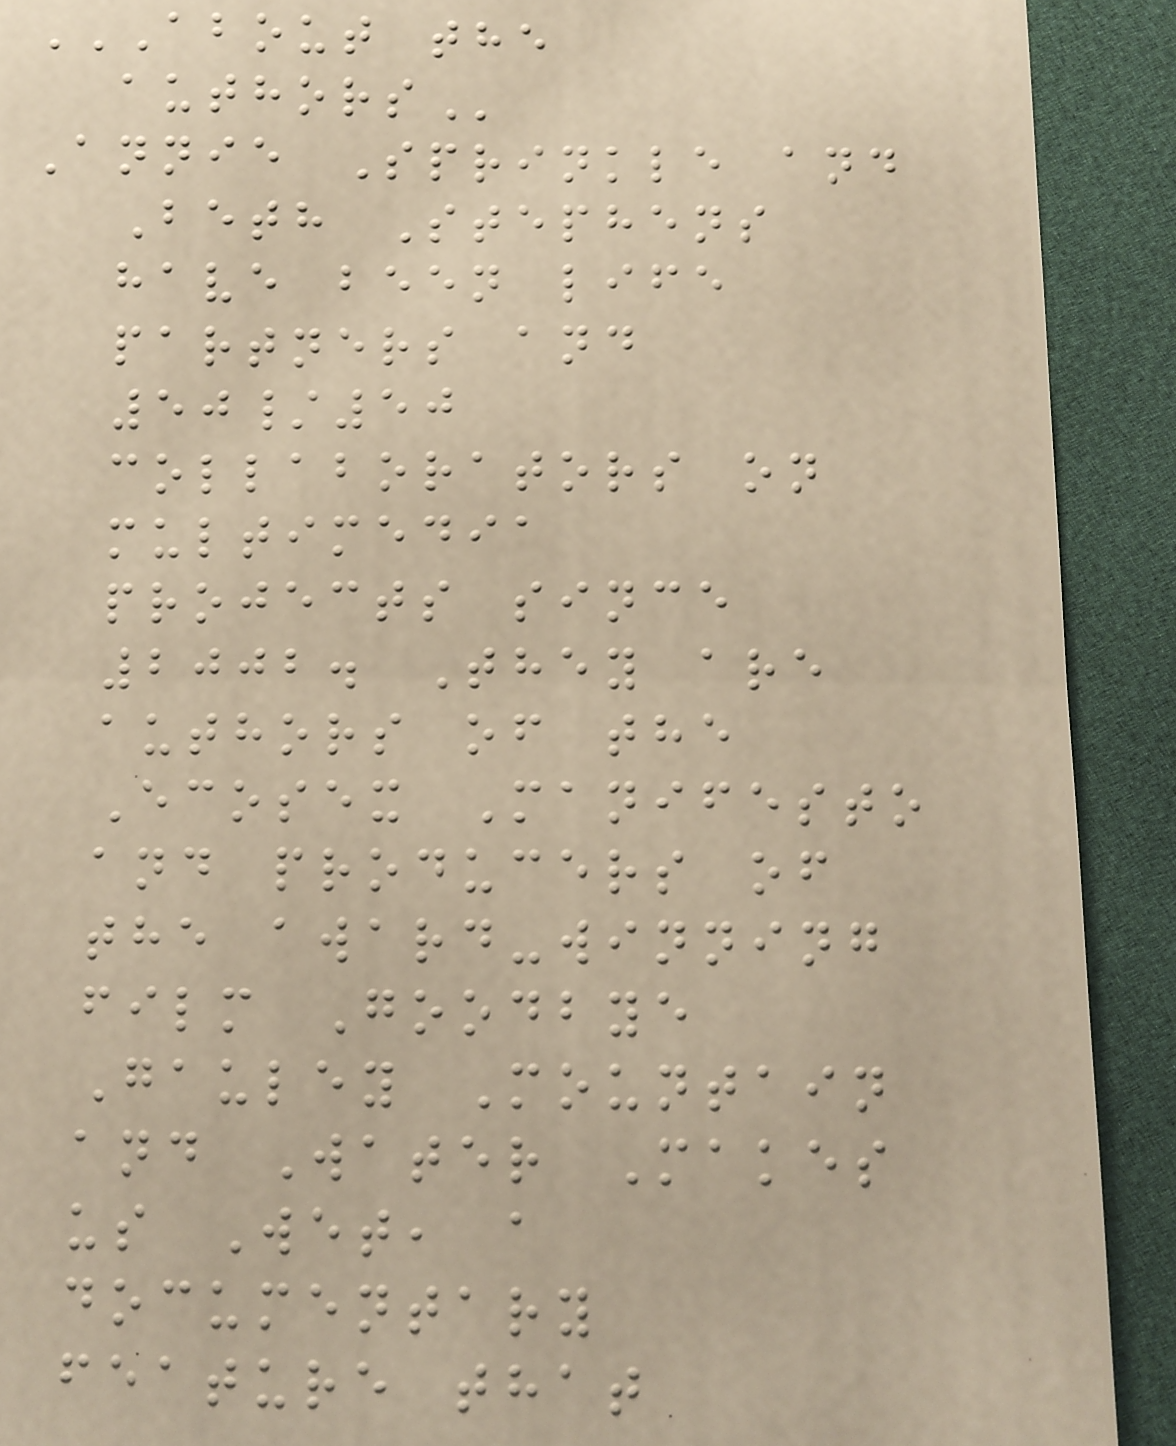ABOUT THE
AUTHORS
Annie Sprinkle and
Beth Stephens
have been life
partners and
50/50
collaborators on
multimedia
projects since
2002. They are
authors of the
Ecosex Manifesto
and producers of
the award-winning
film Goodbye
Gauley Mountain
and Water Makes
us Wet, a
documentary
feature that
